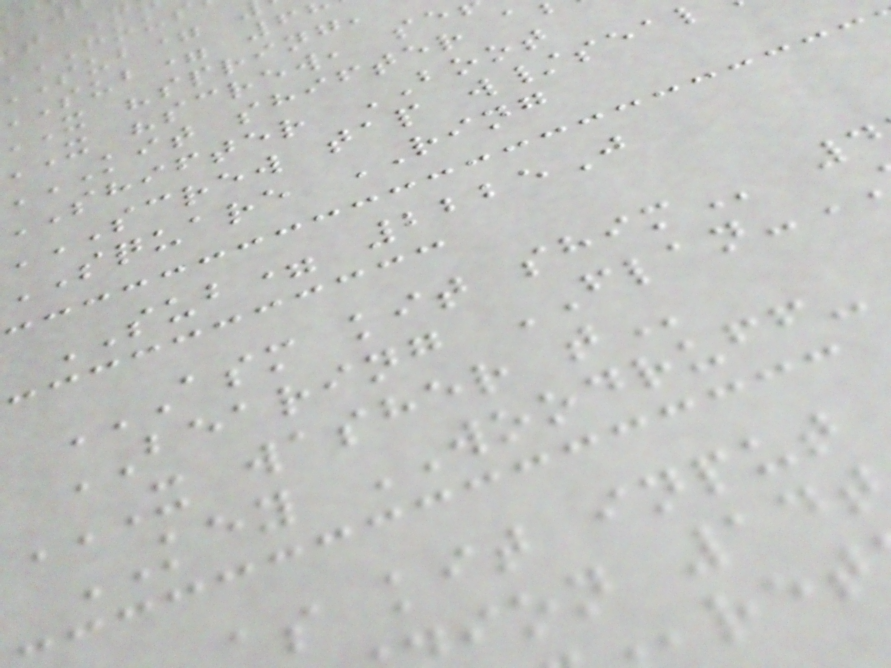sub= 6
X "spring,
X "screw,
KIT shifter
shifter BOOT
SQUARE RING
SUB= 2225J
ASM KIT SHIM 4
BEARING FLAN-
KEY WOODRUFF-
s kit input
ion 14t
